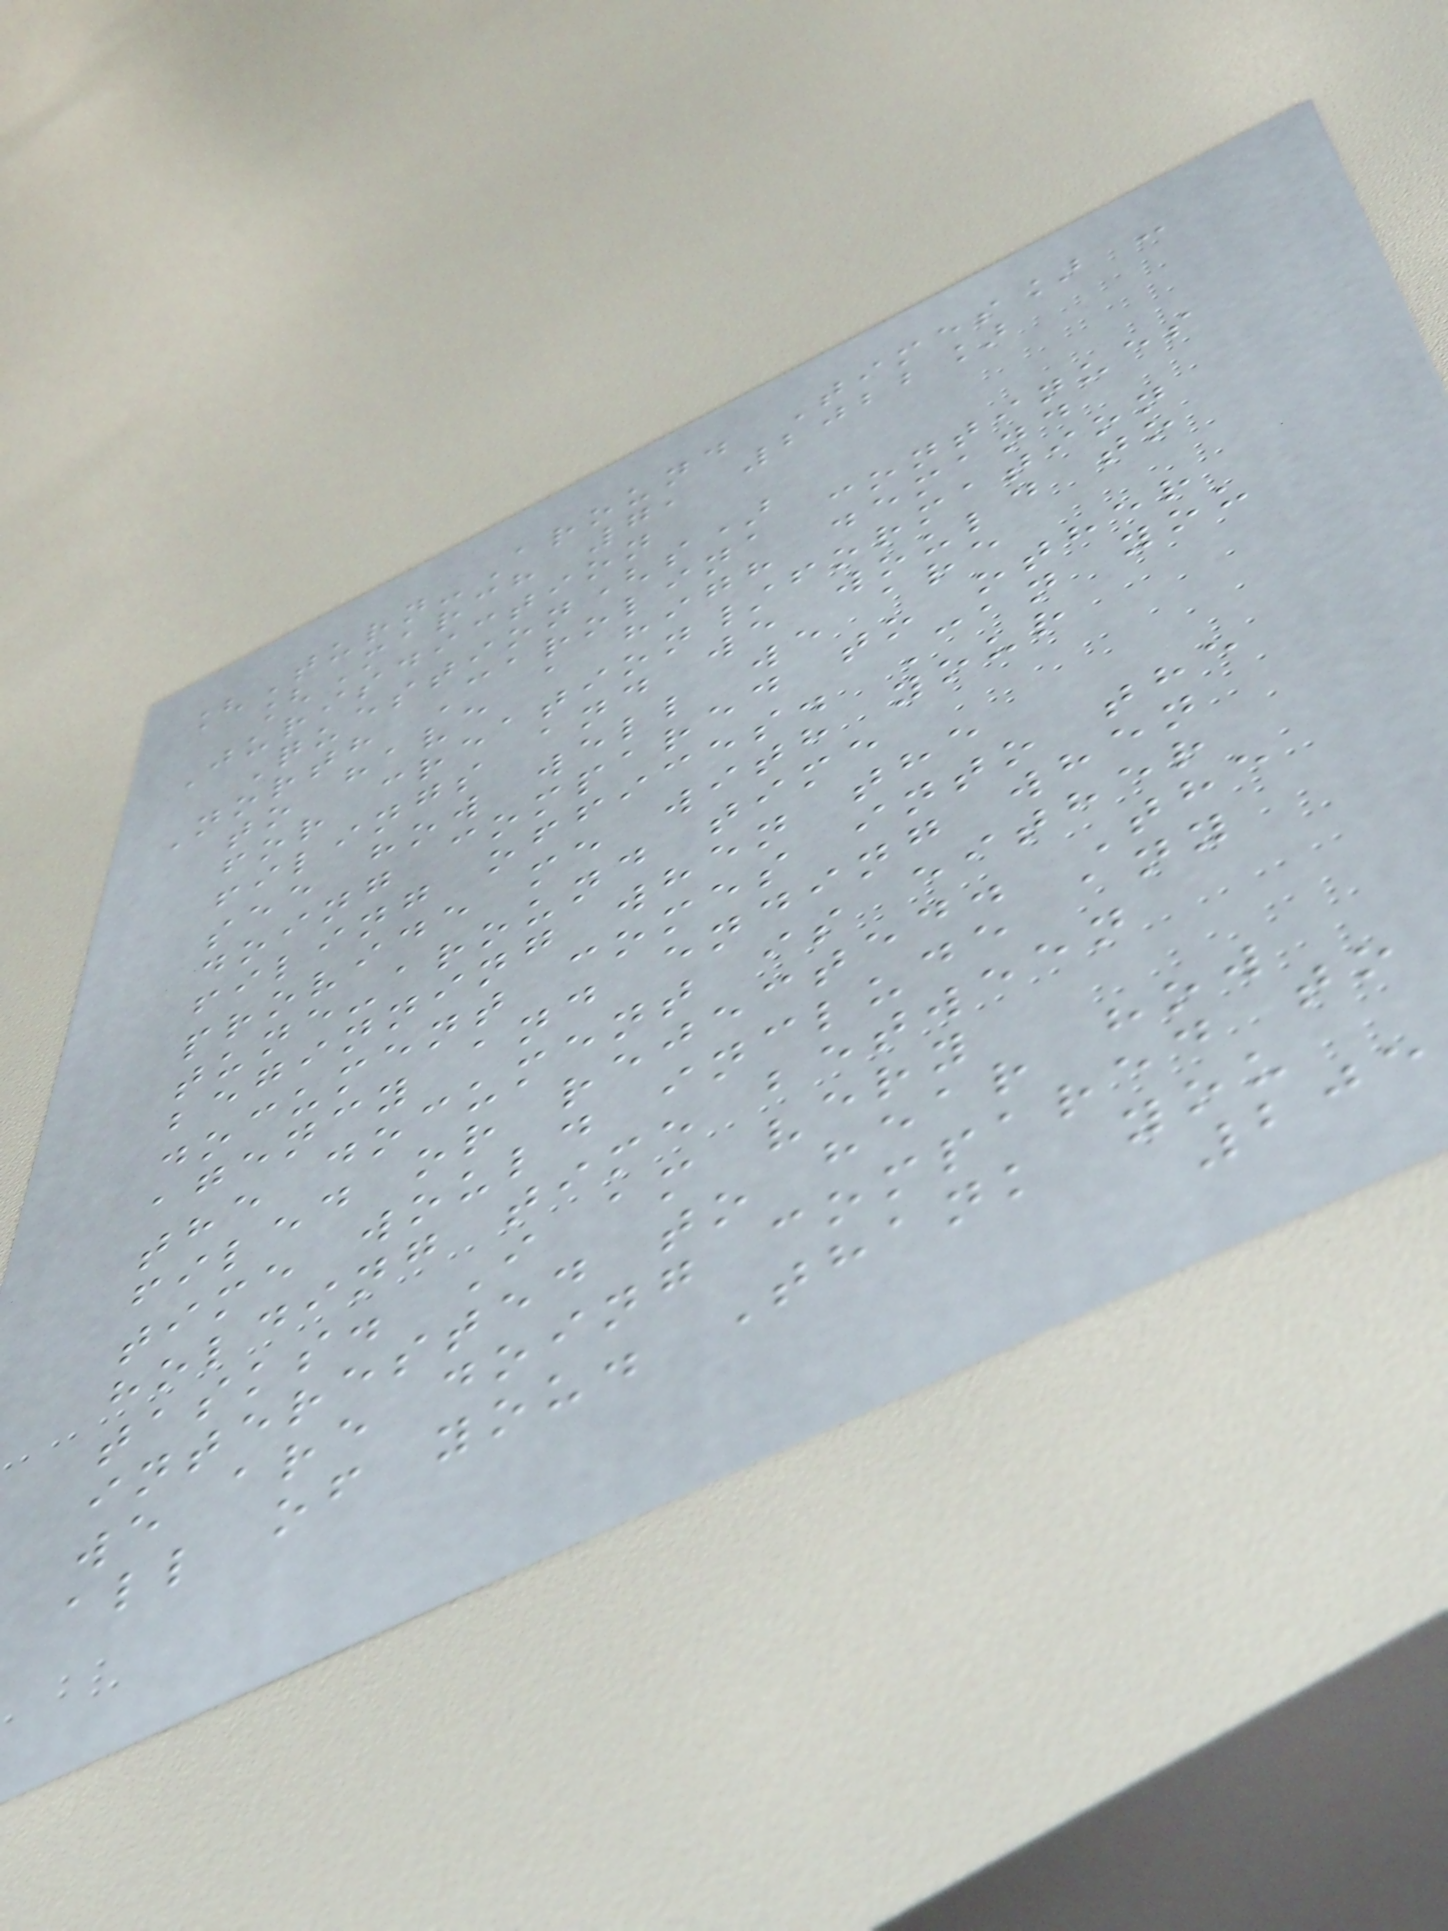[Turn-Around Times] -
[March 7, 2022]
Jurisdiction
Question(s)
North Carolina continues
to have a high demand
for creation/formation
filings and we would to
see how well we are
doing compared to other
filing offices. Can you
provide me with your
tune-around time
beginning when the
document comes into the
agency and ending when
the document is either
filed or rejected. The
time would include any
holding time between
tasks. I am very
interested to hear how
we are doing compared to
all of you. Thank you
205
